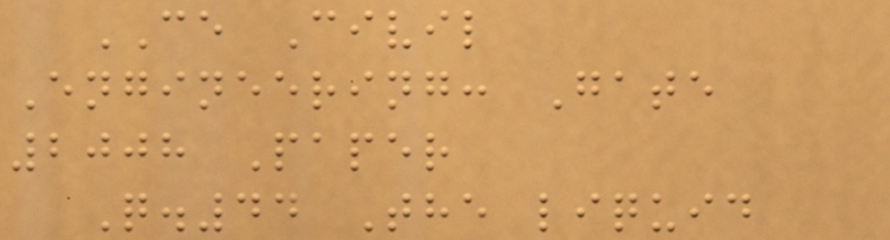CE Civil
Engineering: Gate
2008 Paper
Q.44 The liquid
